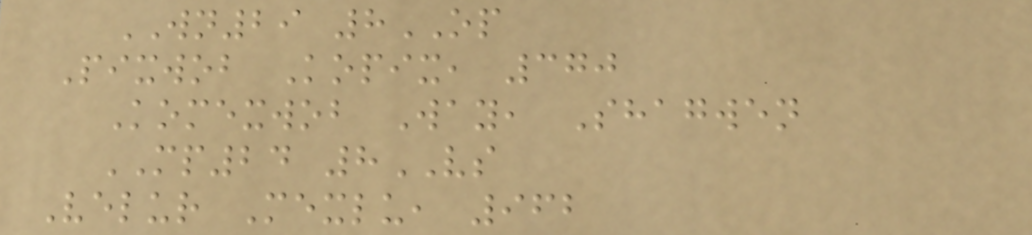WN29 8OP
Pixwob Kopix, 370
Komexwob Way, Shagwen
MP24 8VS
Velur Mexlu, 962
